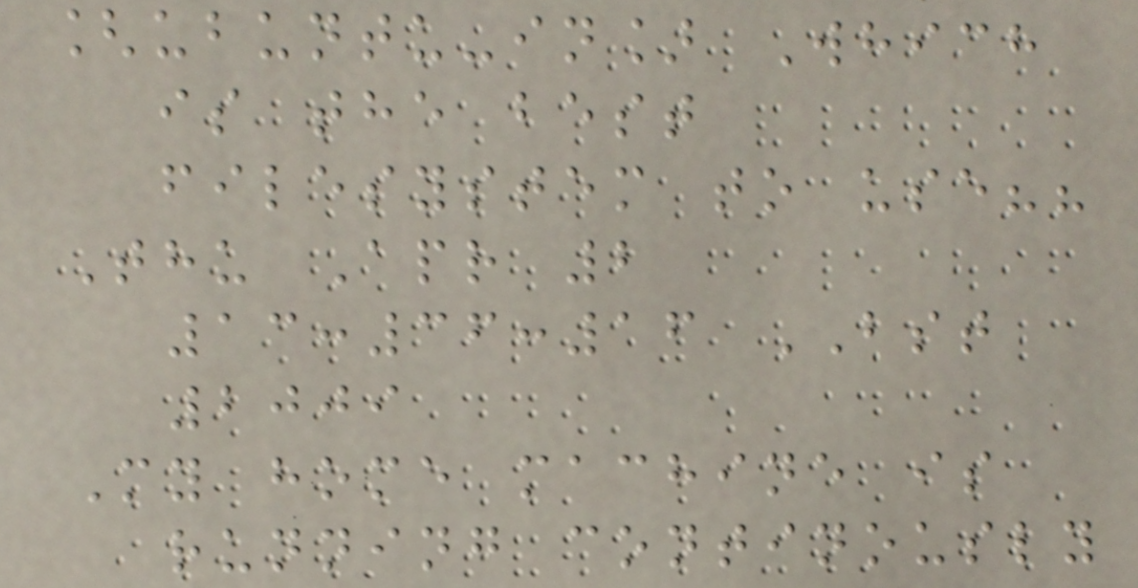[ubuntu-in] Which
is the best
filesystem to use??
Thu Apr 2
13:36:16 BST
2009
My home machine is
running continously
